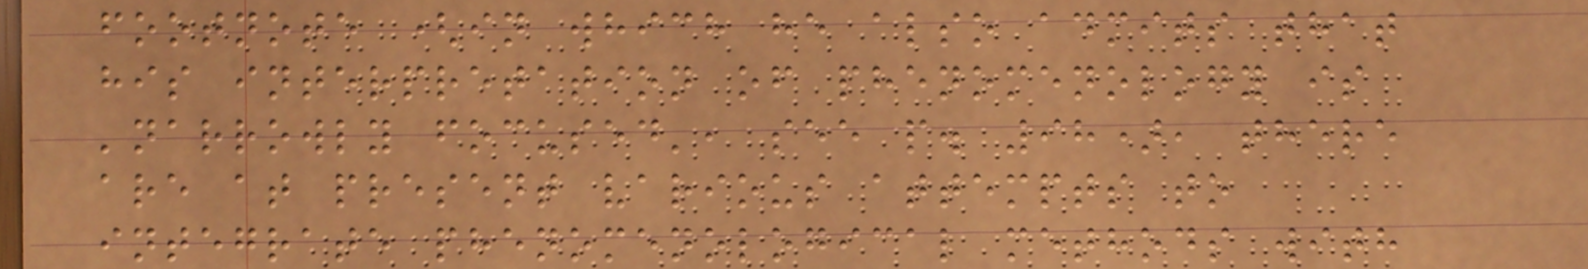footnote (in which he also admits that
his interpretation of phenomenology is
'narrowly focused', see p. 98), there
are at present various attempts to
integrate phenomenological methods with
